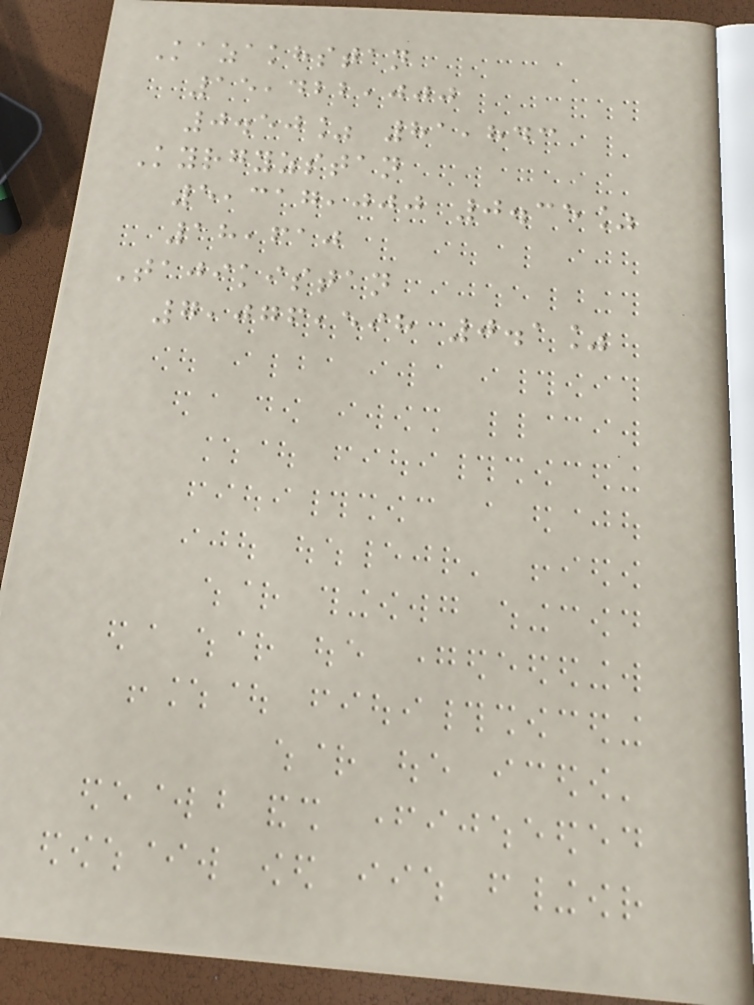Kazakhstan
15,422,000
0.50% 81,843
Kyrgyzstan
5,317,000 0.35%
18,610
Tajikistan
7,076,598 0.1%
